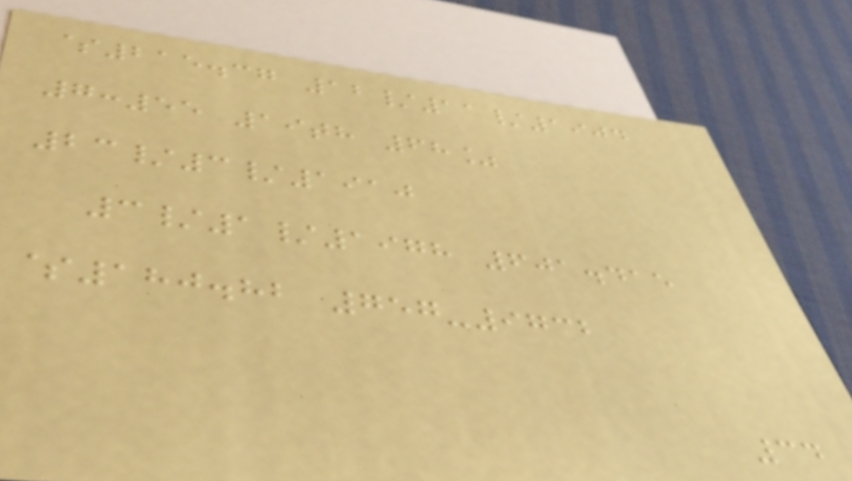$215.37 12/11/1904
7:55 19th 68%
23/3/1910
3/1/1978 601.415
$180.82 757-9732
34
